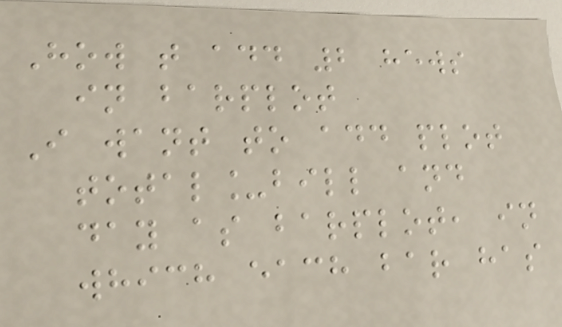How t add 2 hews
in barplot
I want to add plot
total_bill and
day as barplot, in
which each bar has
